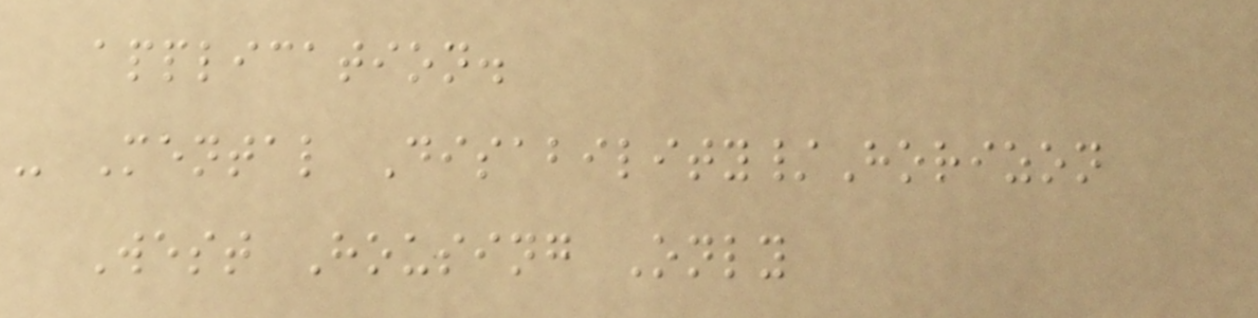application.
- Mental Disability/Horizon
West Housing Only
